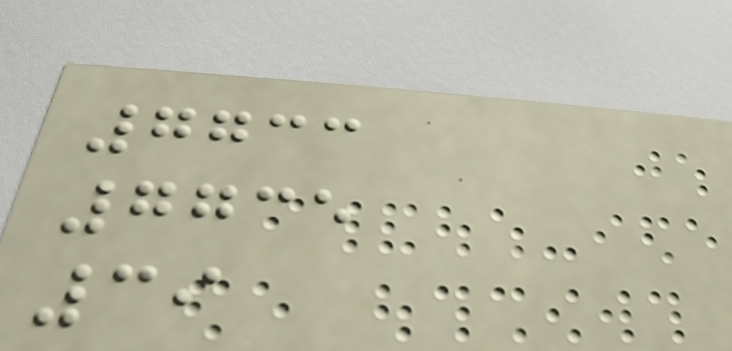7733
7735
39
